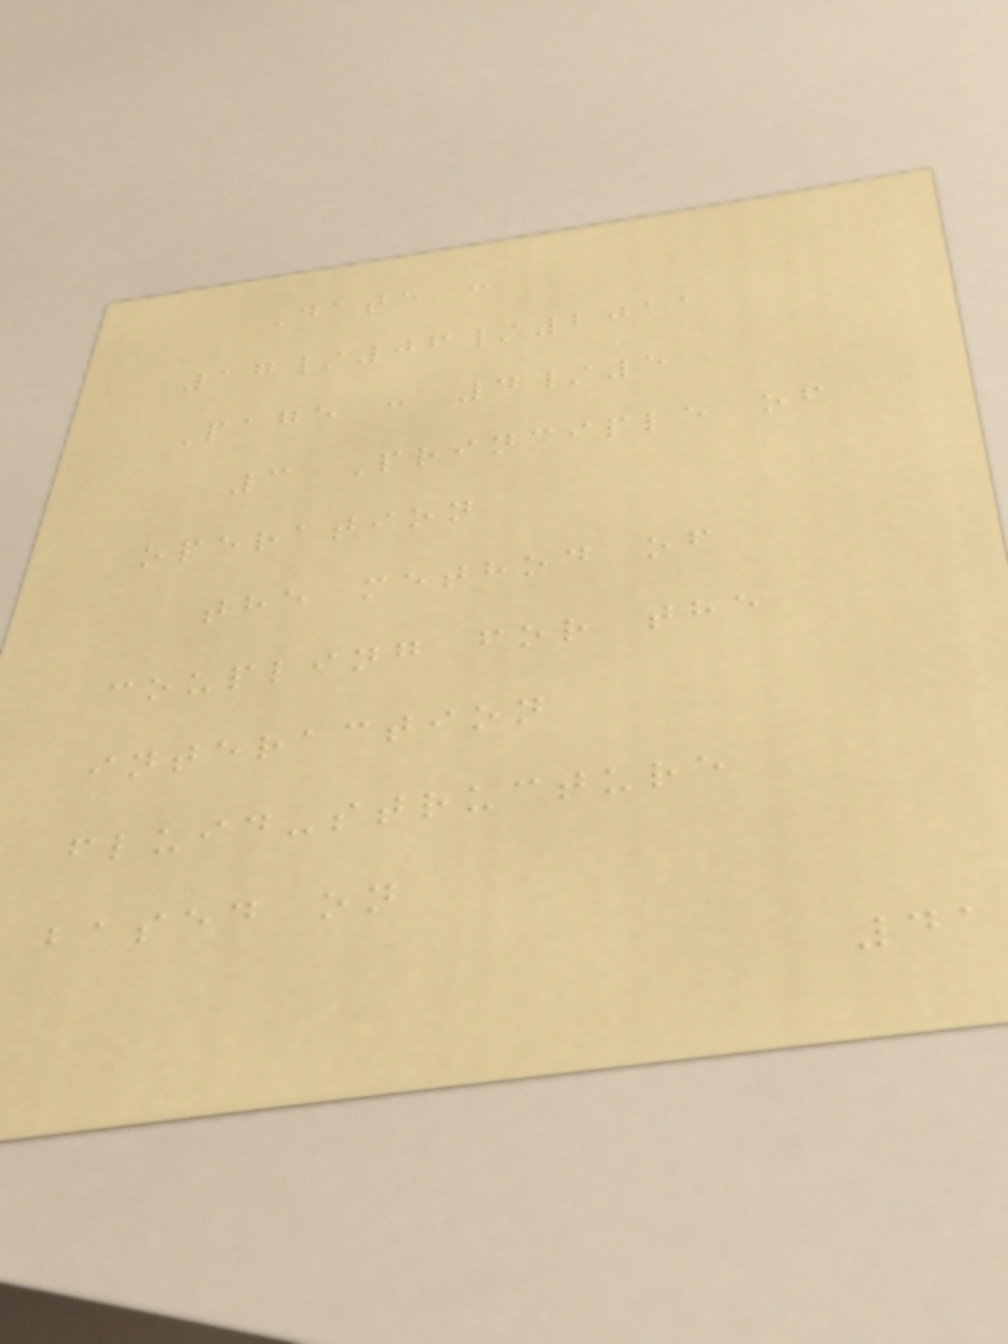Date :
17/06/2011
Page : 4/5
3 Principle of
operation
the method of
coupling for the
interaction
fluid-structure
based on
41
